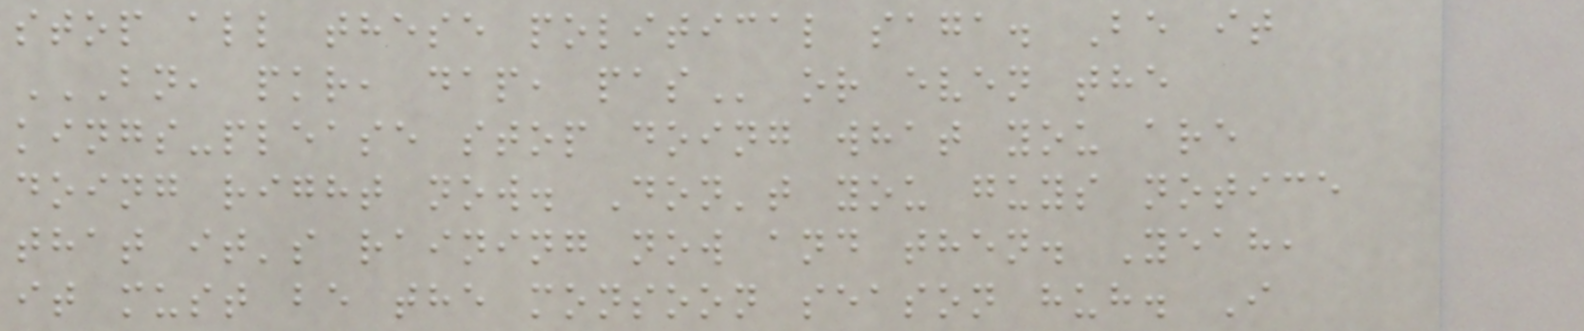stop all these political saga. Be it
BN, PKR, DAP, PAS or even the
kings-please stop doing what you are
doing right now. Don't you guys notice
that it's raining now and then. Yeah,
it must be the monsoon season huh. I
